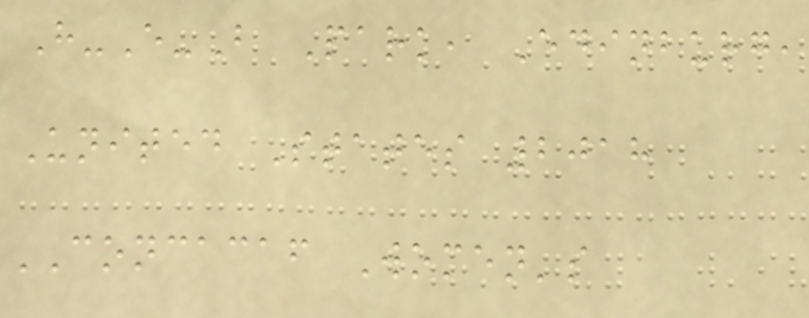H-E-B Park, Edinburg,
United States 2018
CONCACAF Women's
